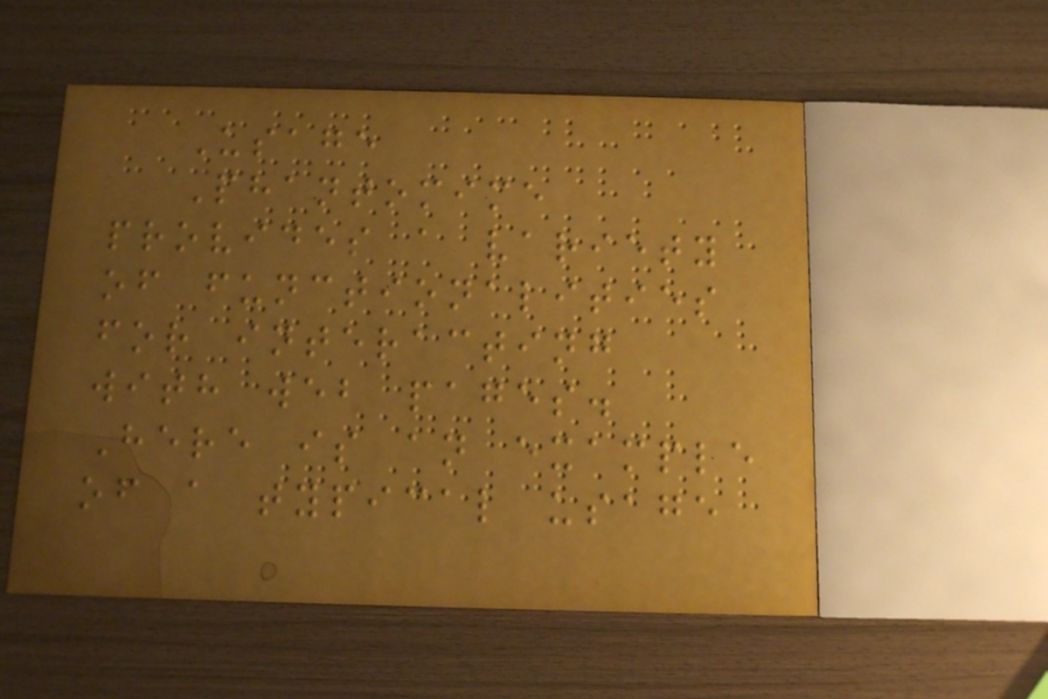Usage
Phantomime
provides a variety
of functionalities
for interacting
with web pages.
Here is an example
of a typical usage
